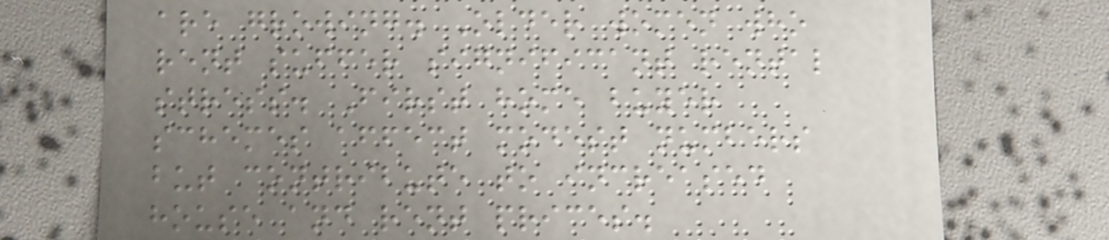are growing. Older women who
rent suffer significant rental
stress. First home buyer
schemes affect modest numbers
but contribute to increased
house and rent prices.
